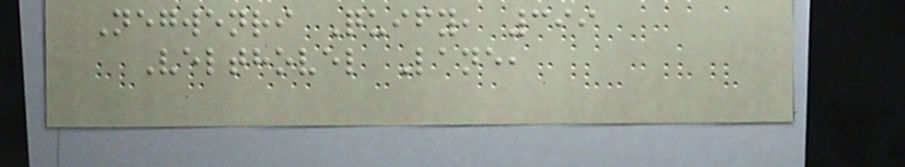Negwenri Quify, 399
Velthovel Lane,
